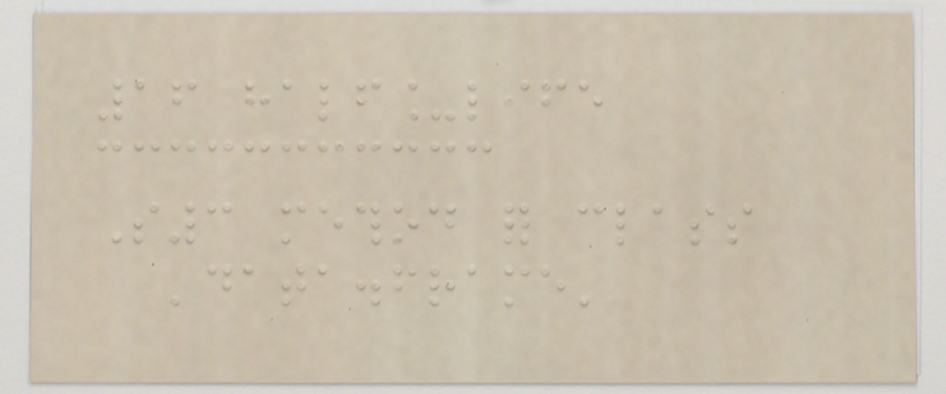16 half_life
S3 method for class
'data.frame'
